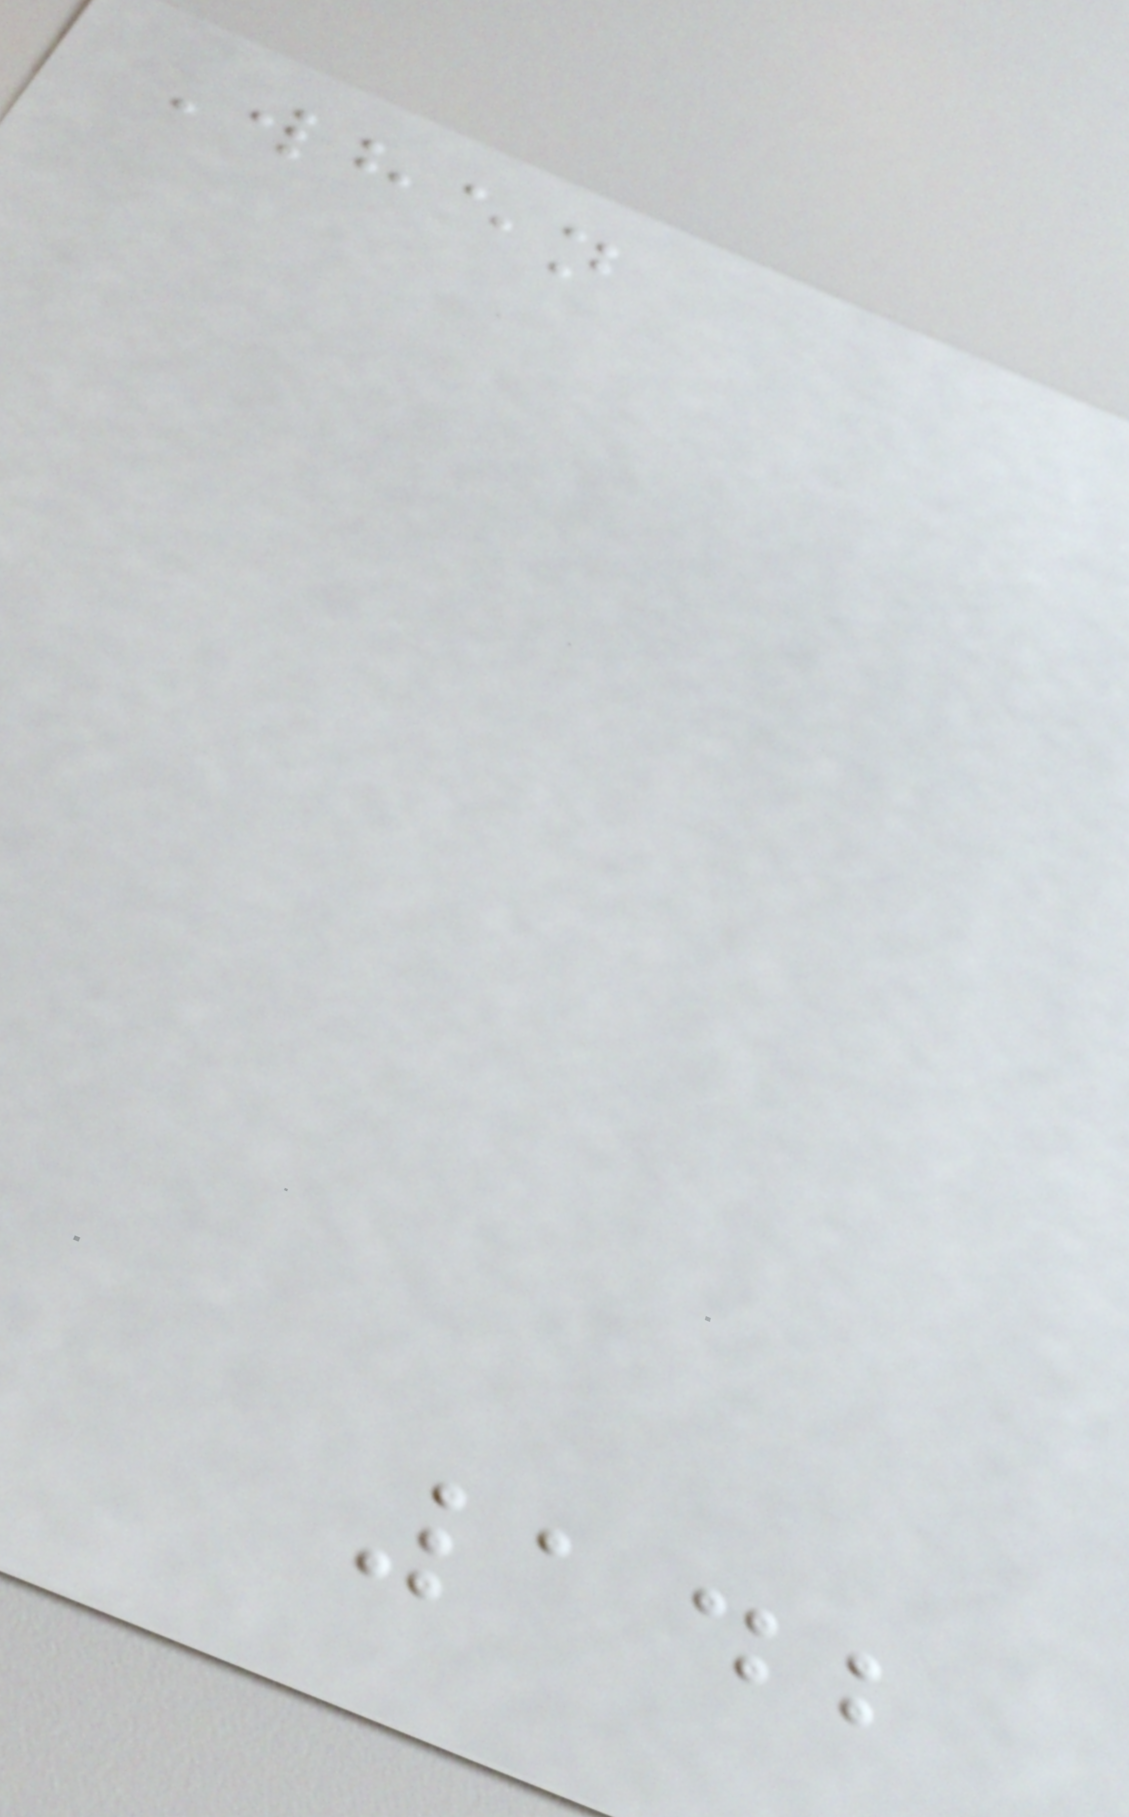When
142
